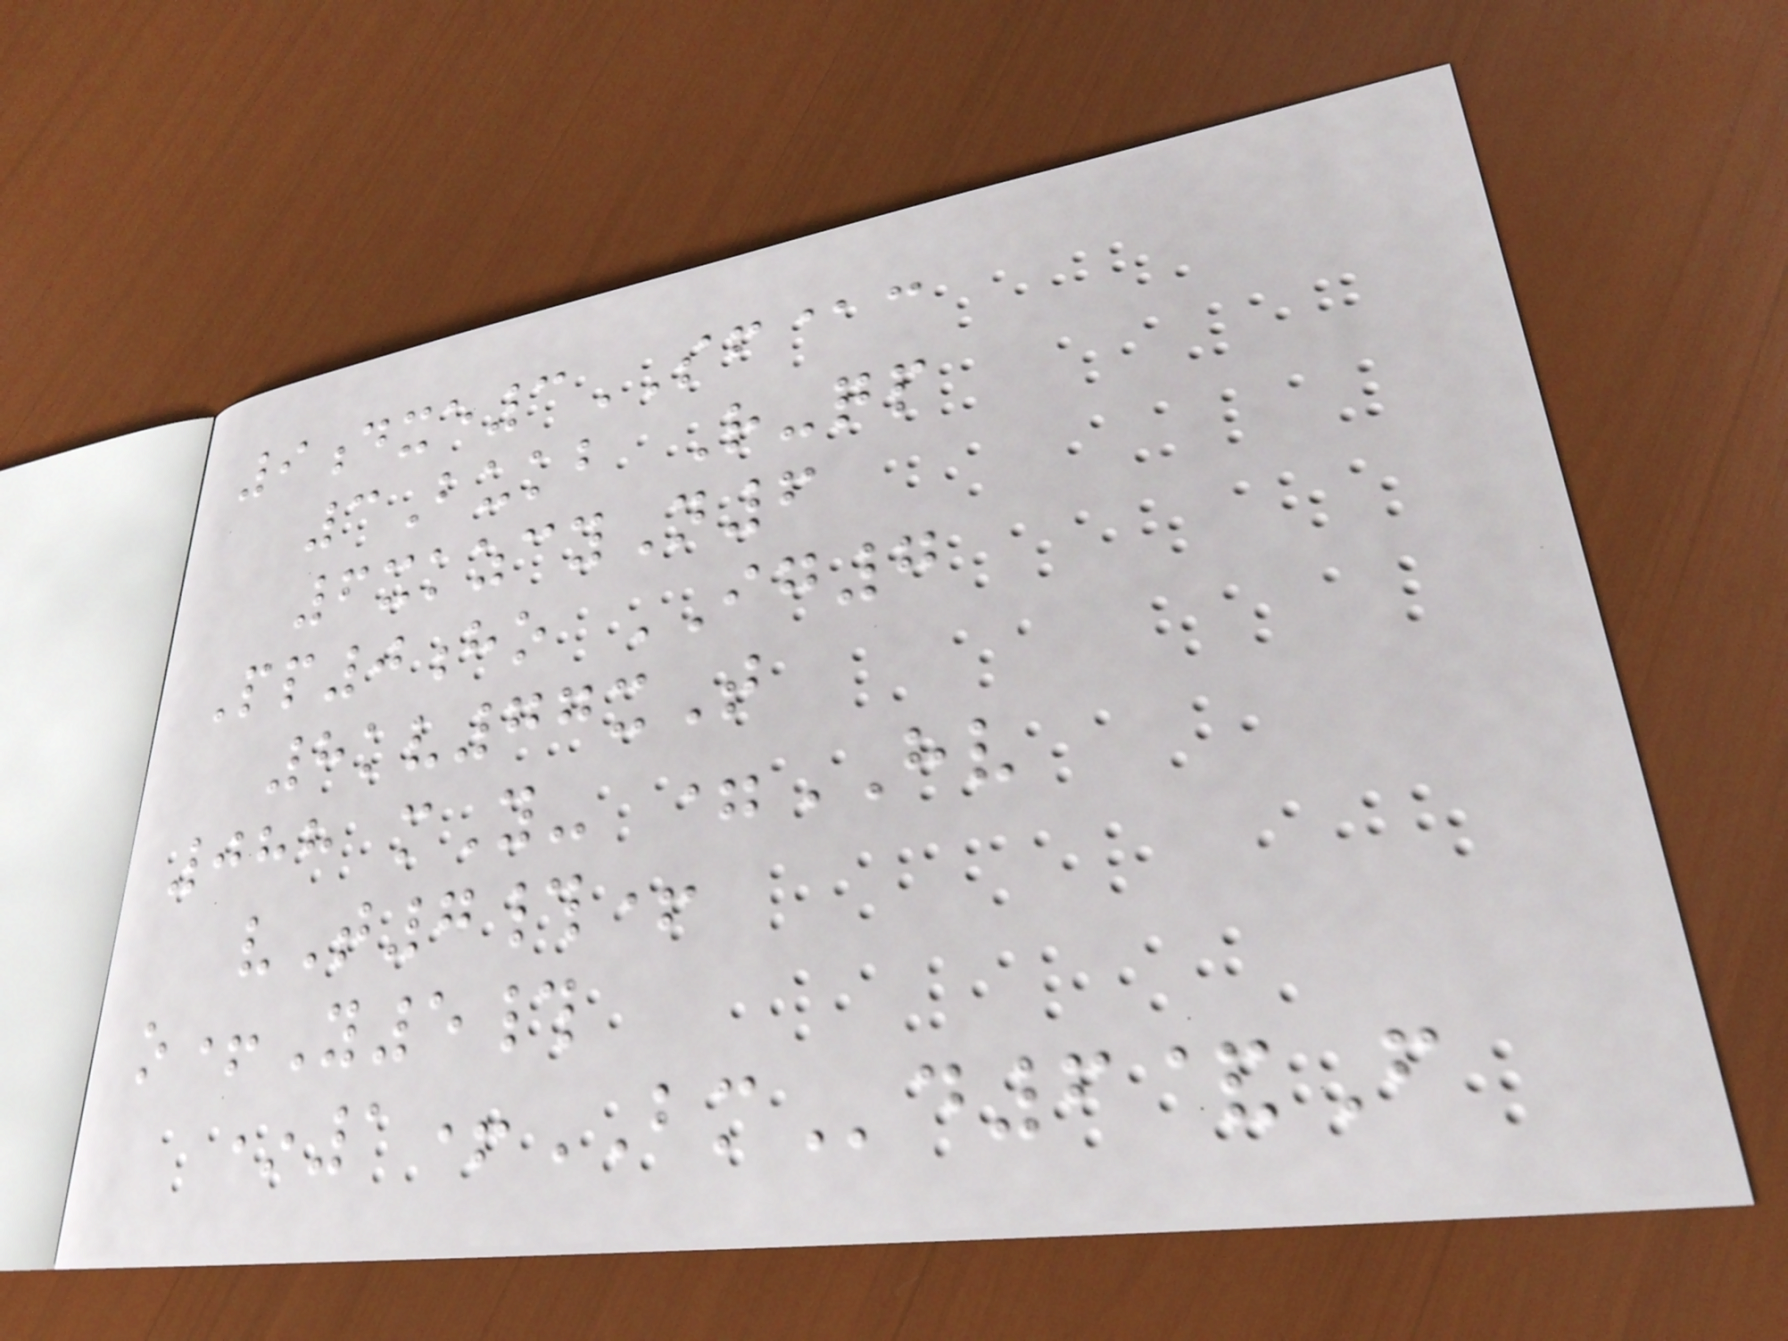9dxe3SF@c
3Bukb R-qp
6xkzcyN6
Pp0ho IG7
8kv77xT
088 mY- =HV
vT7#+
o+Y5#
*1+BMd6&F
